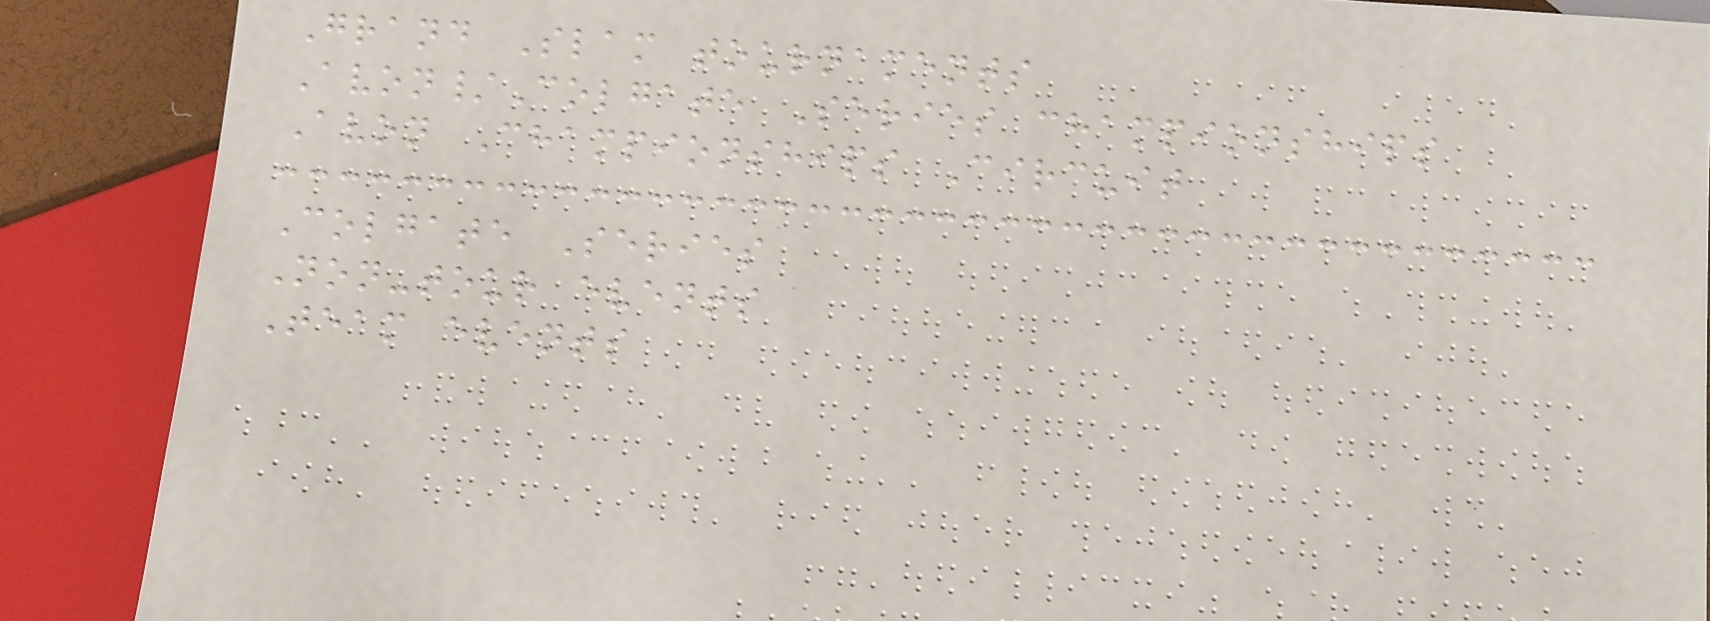Grand Slam tournaments
Avon/Colgate Series championships
Avon Championships Circuit
Colgate Series
Non-tour events
Team events
